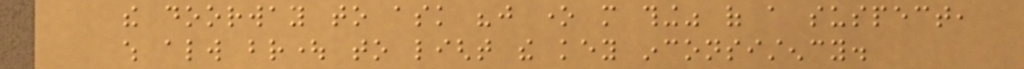the doorway to ask "just one more thing" of a suspect,
which always brought to light the key inconsistency.
